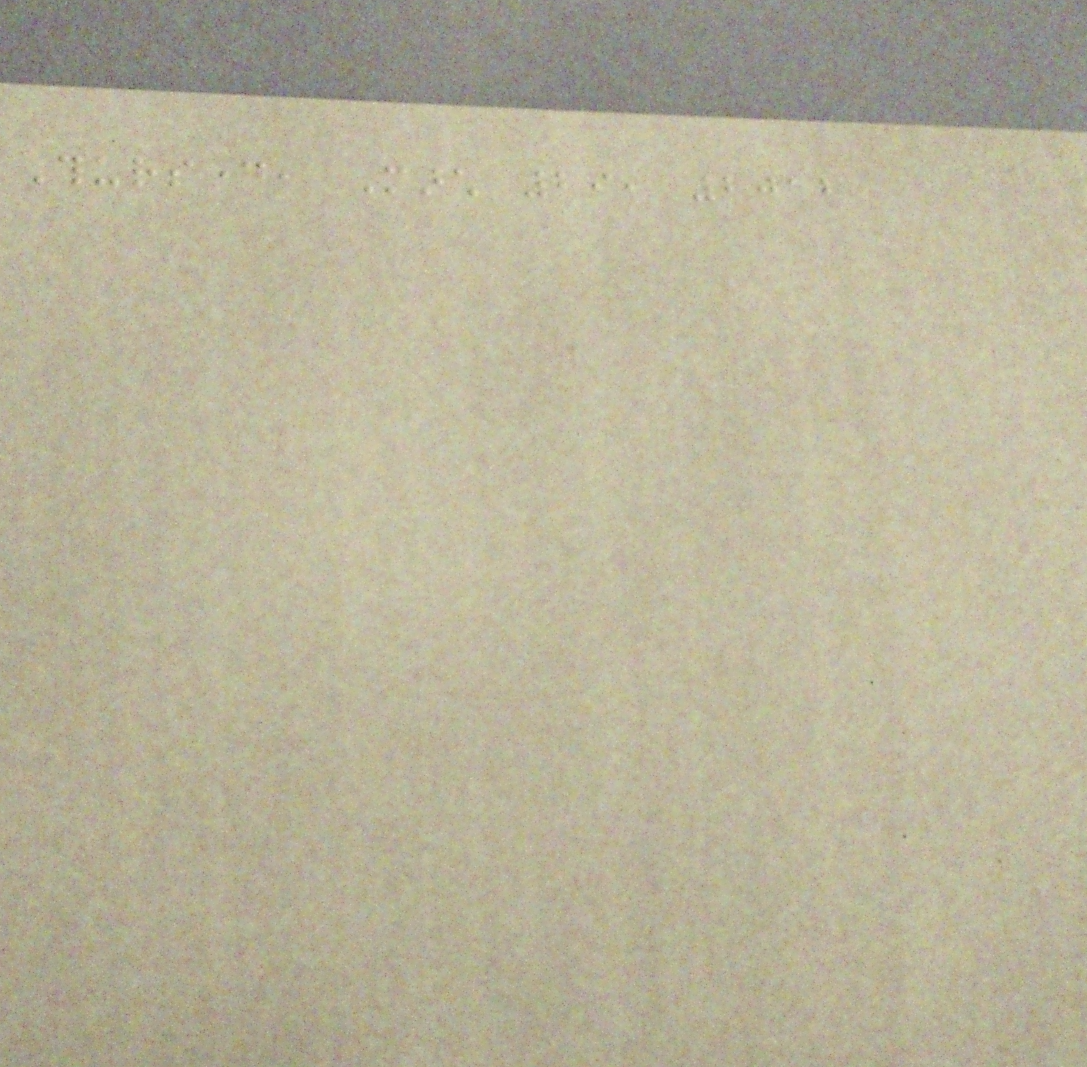Thursday, March 29, 2012
